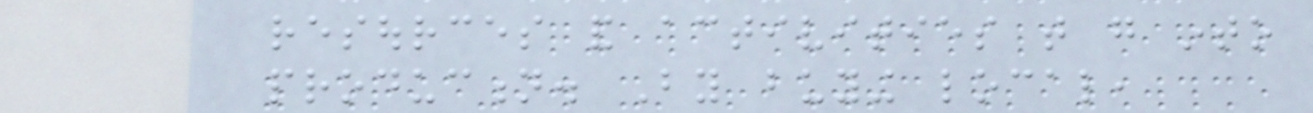resources and activities that go into
production. By buying local,
